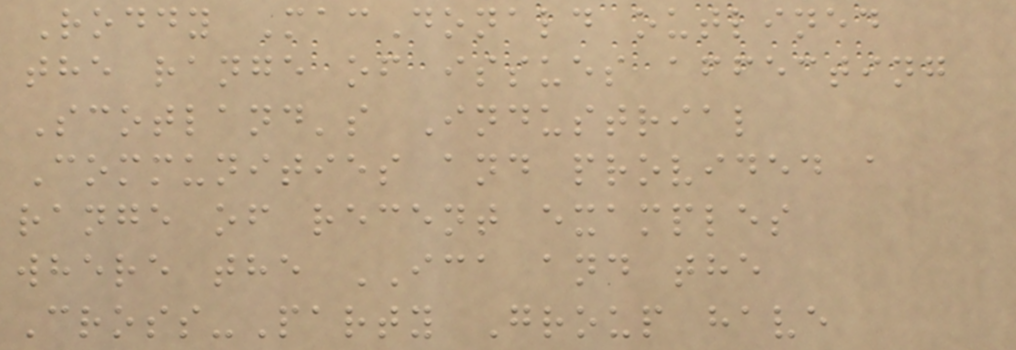Roddy MacDonald outlined
the range of issues affecting
Scotland's Industrial
Communities and provided a
range of recent examples
where the ICA and the
Cross-Party Group have
